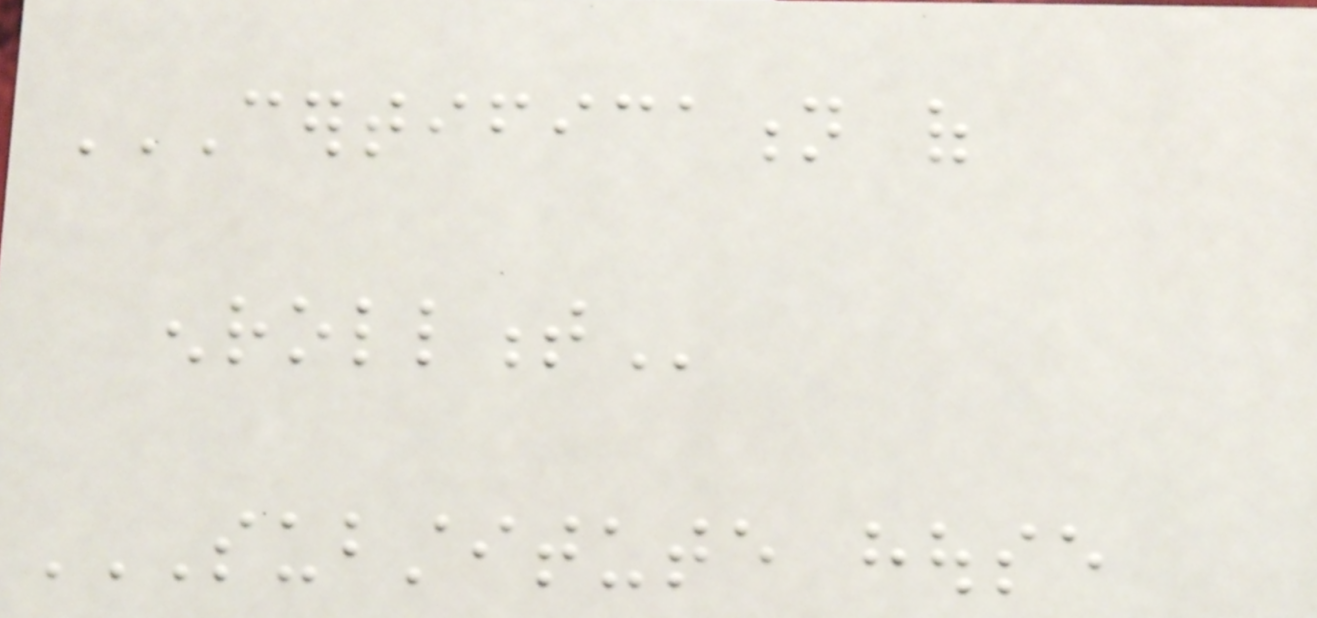CERTIFICATION OF
ENROLLMENT
SUBSTITUTE HOUSE
